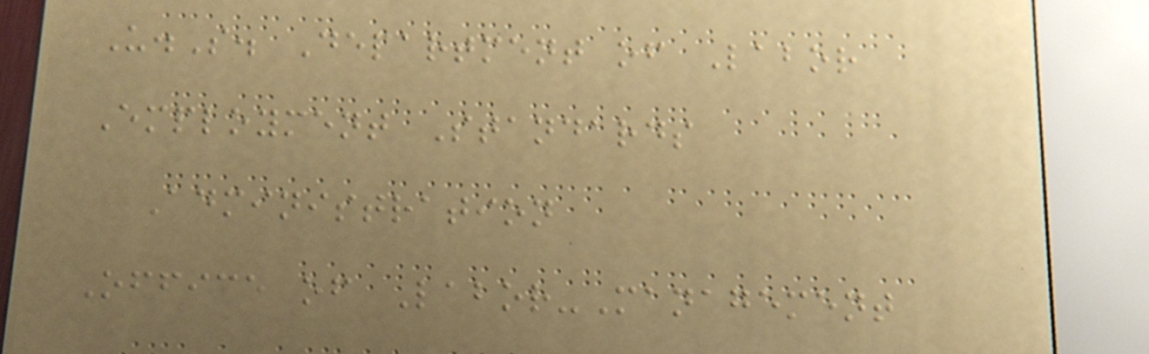U.S. Department of Labor
Employment Standards
Administration
Office of Labor-Management
